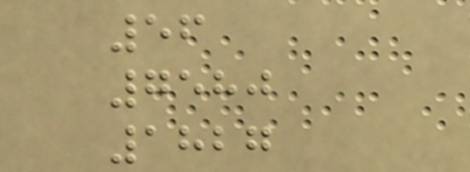56
7580
1827
